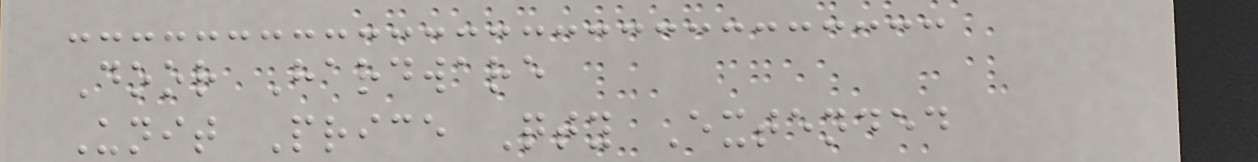Door Hardware
Unit Price Qty Extended
